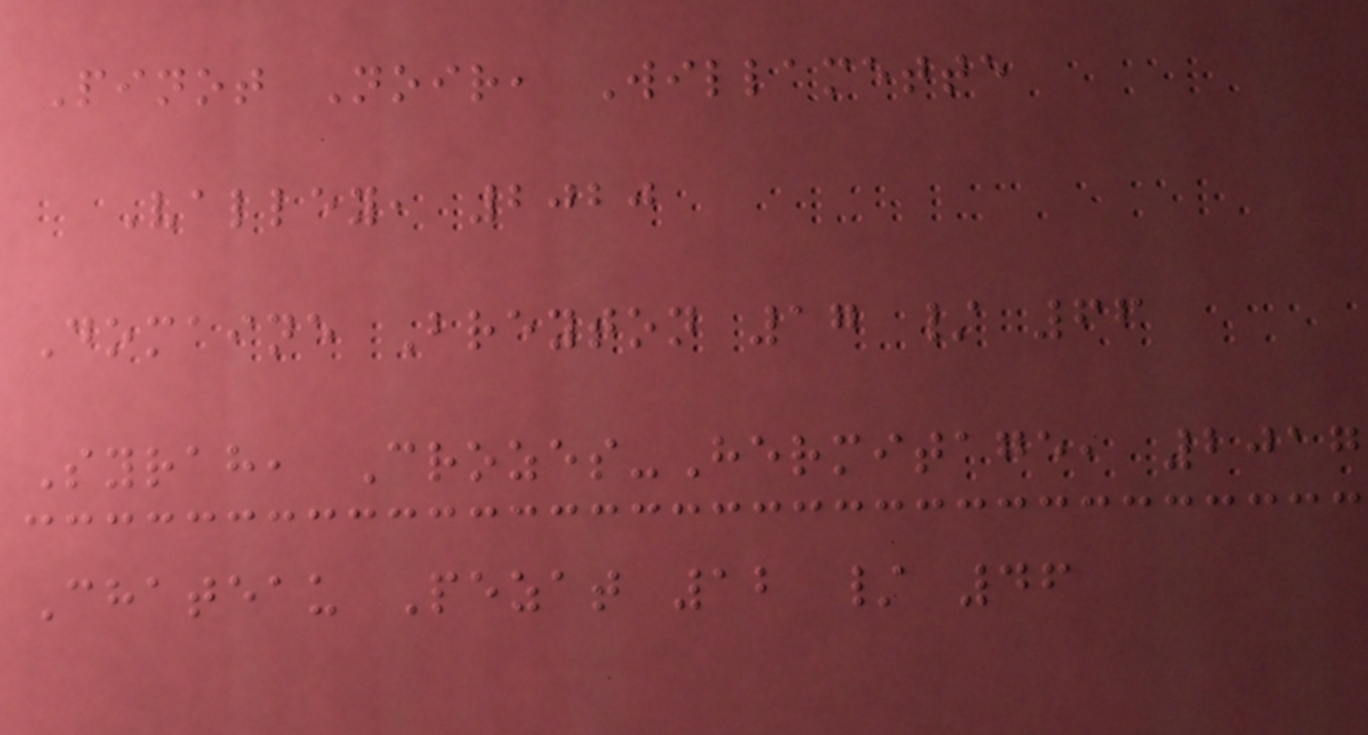Pinot Noir, Willamette
Valley, 2020
Domaine Breyton 17 / 66
Syrah, Crozes-Hermitage, 2017
Chateau Pezat 12 / 46
